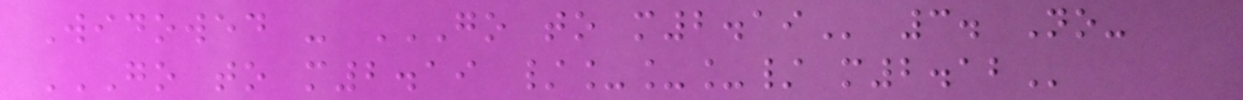Widowed - GO TO M2.19 3. No-
GO TO M2.19 /___/ M2.12
